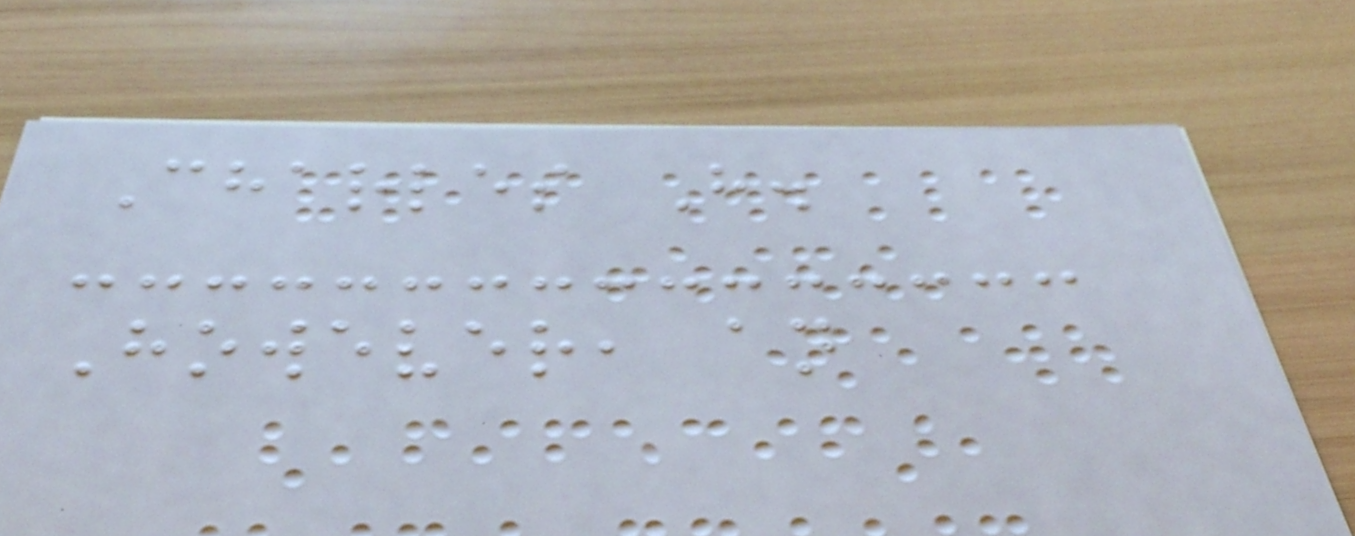Charles H.
However, an
